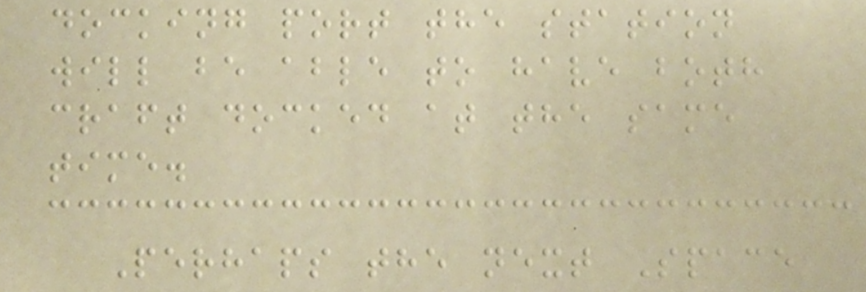docking port the station
will be able to have both
craft docked at the same
time.
Perhaps the next Space
